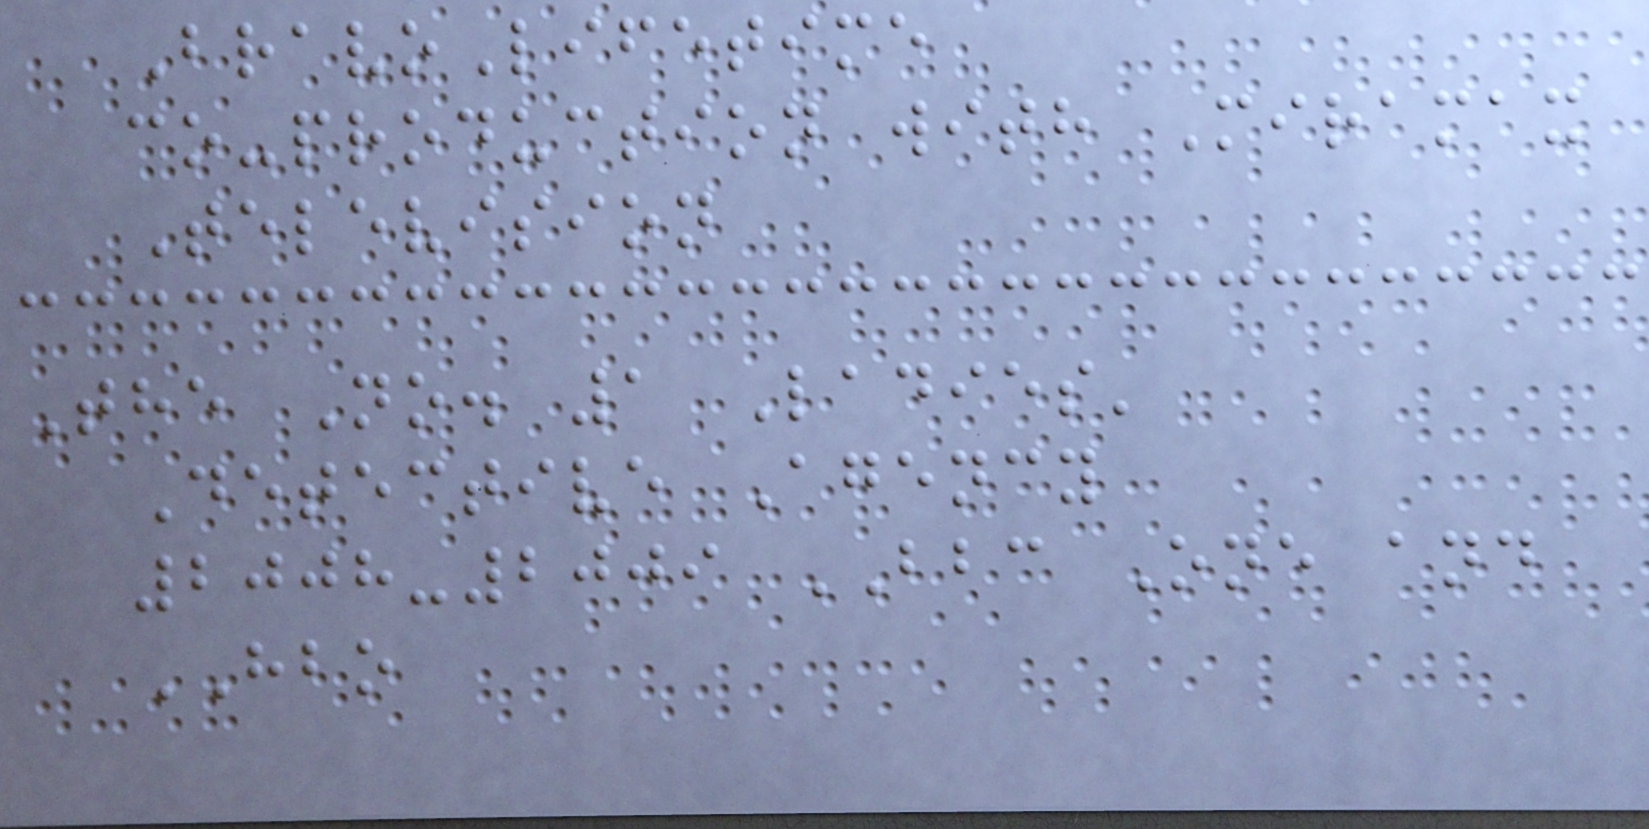BravoLifetime
co-production with Miramax
Television
The No. 1 Ladies'
Detective Agency
2008-2009 BBC One and
HBO
